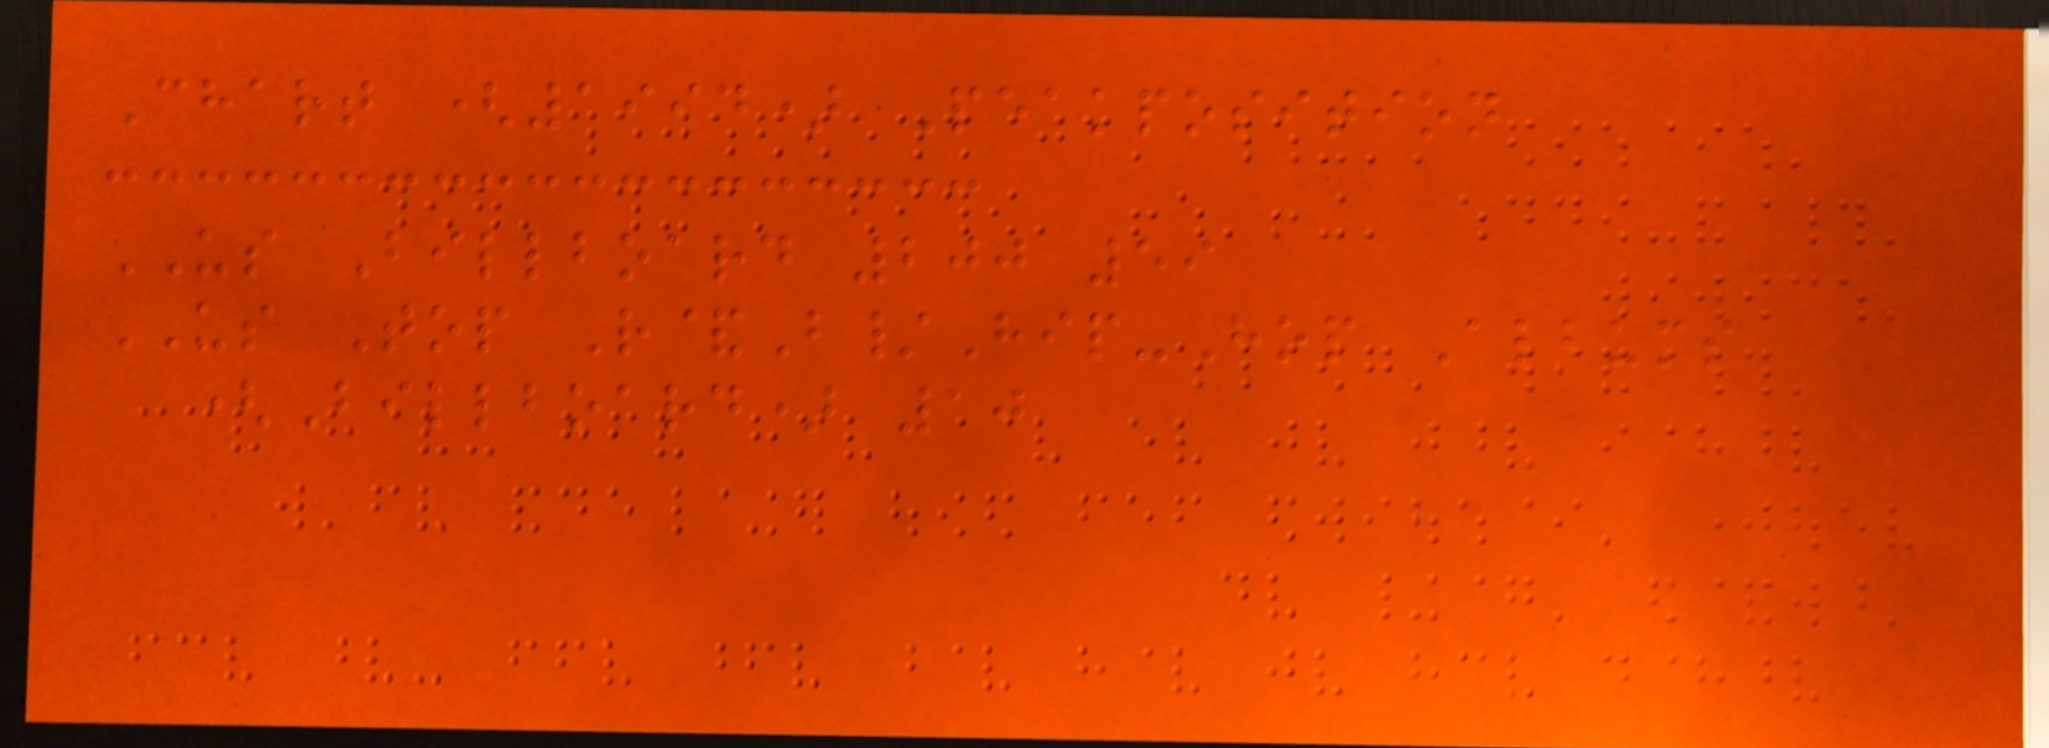Chart (1994) Peakposition
US Billboard 200 59
US Top R&B/Hip-Hop Albums
(Billboard) 10
